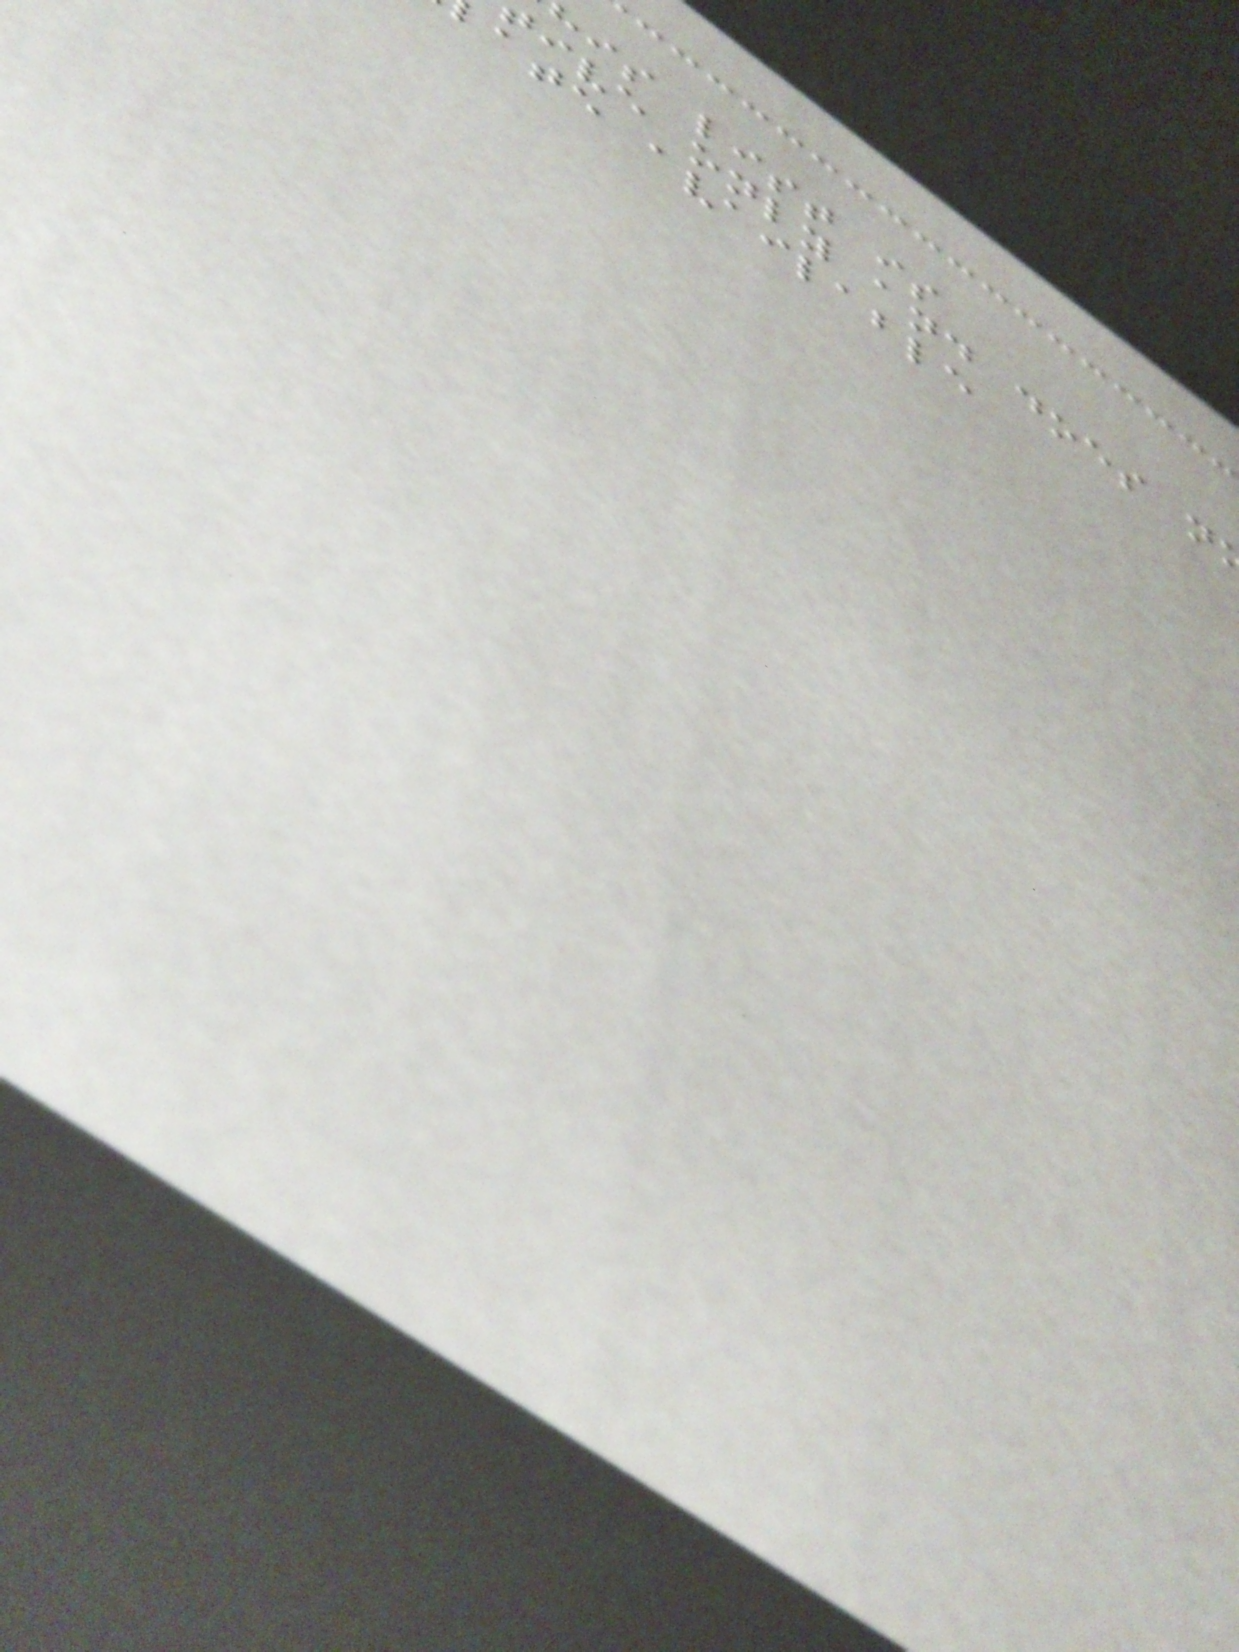is list is
ive only and does n
ate available
